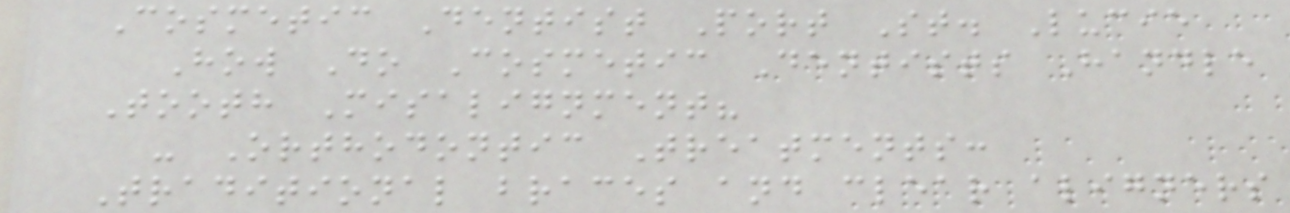Cosmetic Dentist Port St. Lucie
How Do Cosmetic Dentists Handle
Tooth Misalignment?
- Orthodontic Treatments:
Traditional braces and clear aligners
